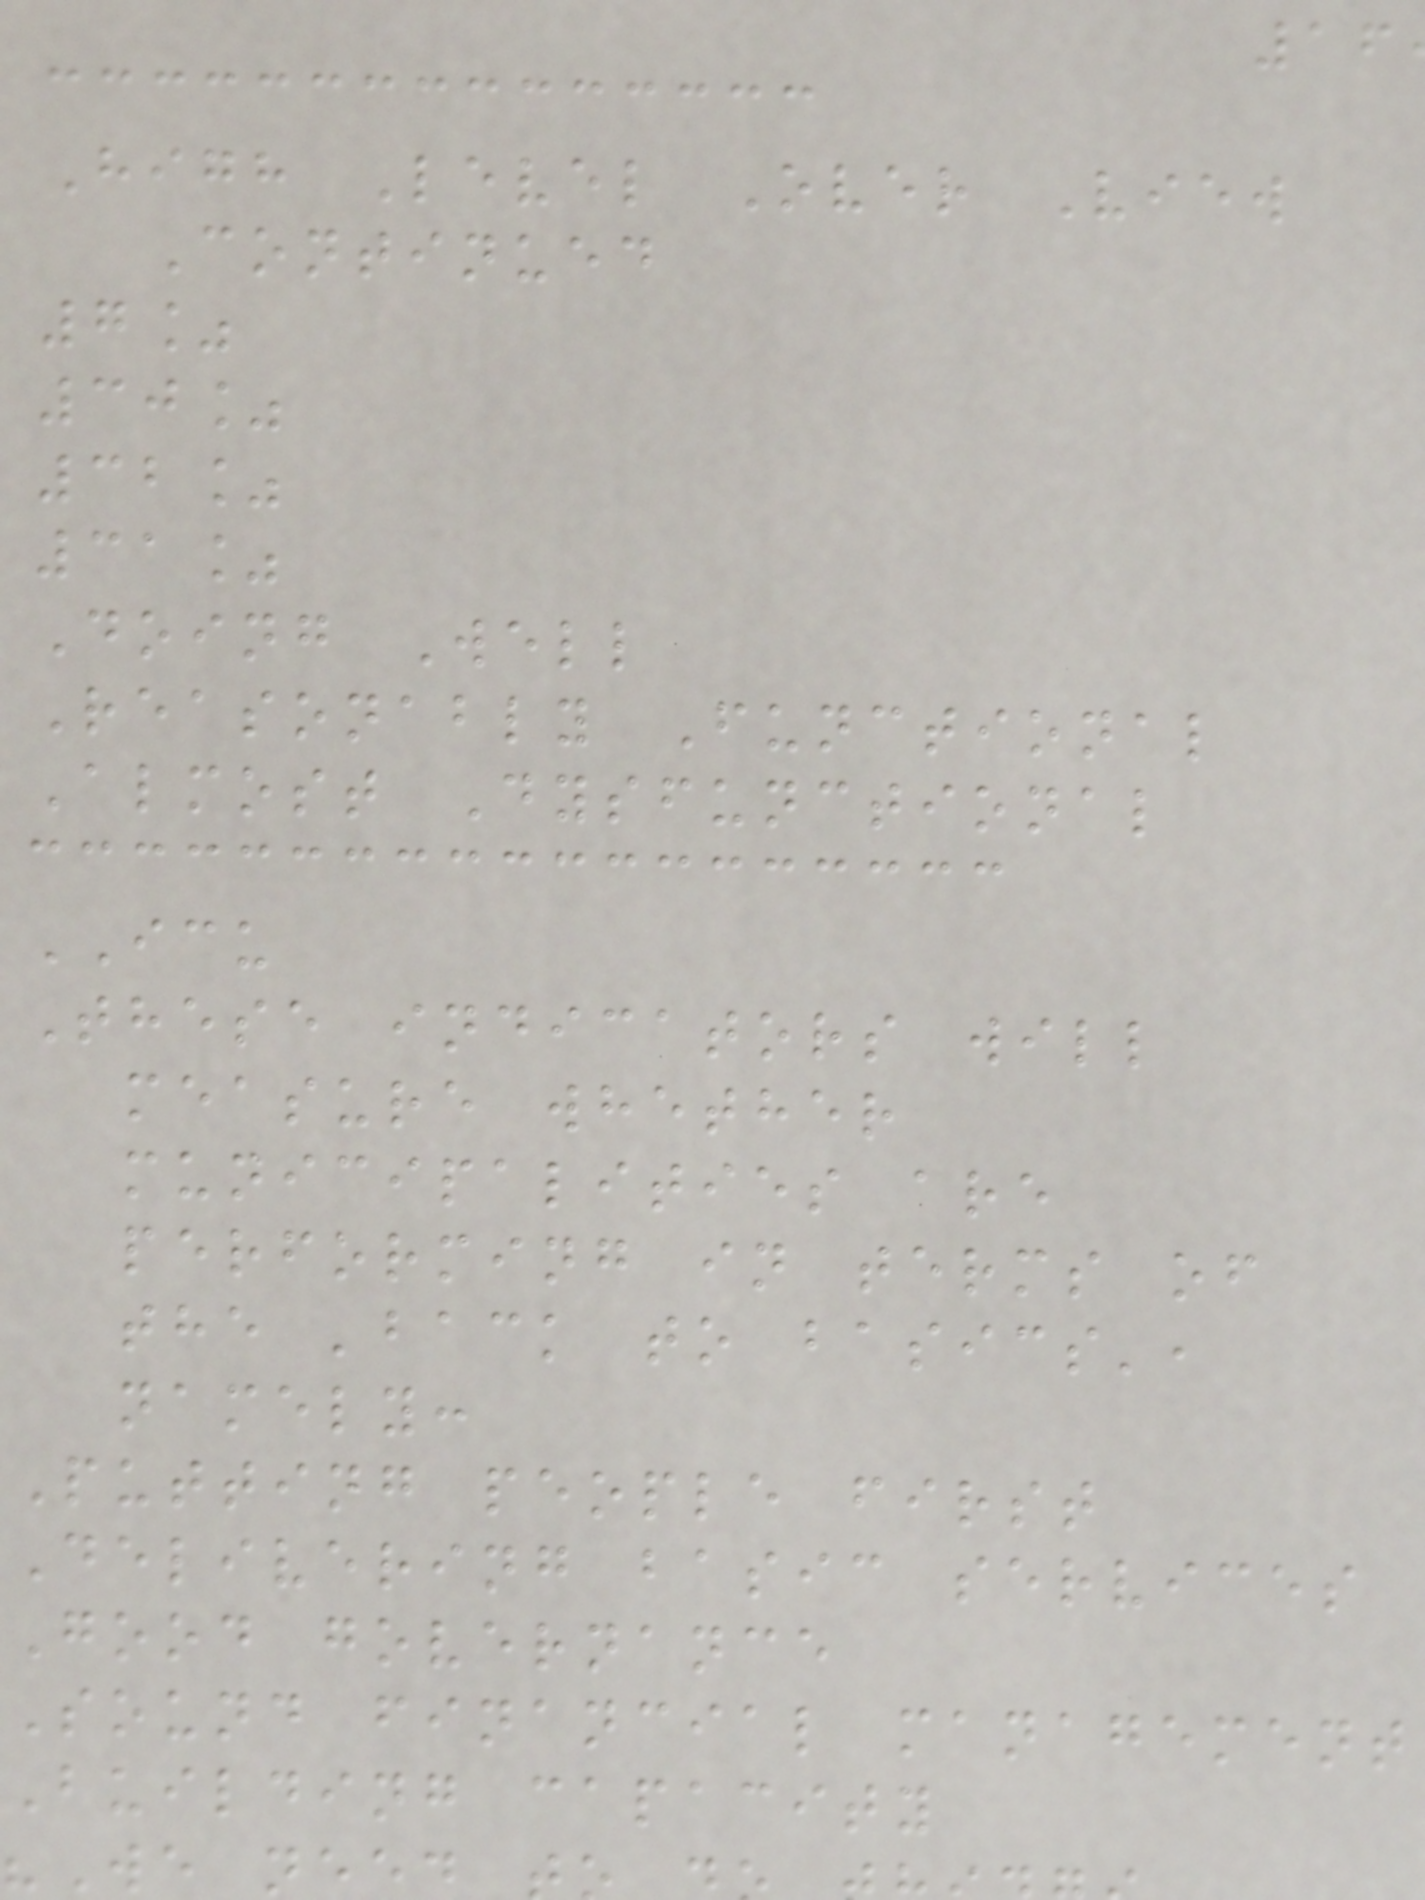High Level Over View
Continued
7%
30%
32%
31%
Doing Well
Reasonably Functional
Almost Dysfunctional
ICU
These indicators will
measure whether
municipalities are
performing in terms of
the 'back to basics',
namely:
Putting people first
Delivering basic services
Good governance
Sound financial management
Building capacity
"We nee
